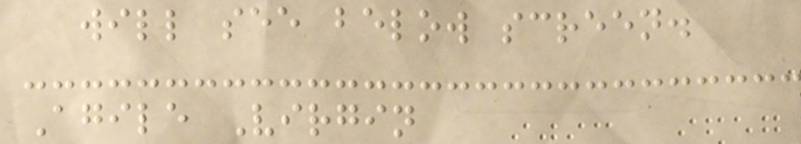will see below screen.
Agile Virgin
